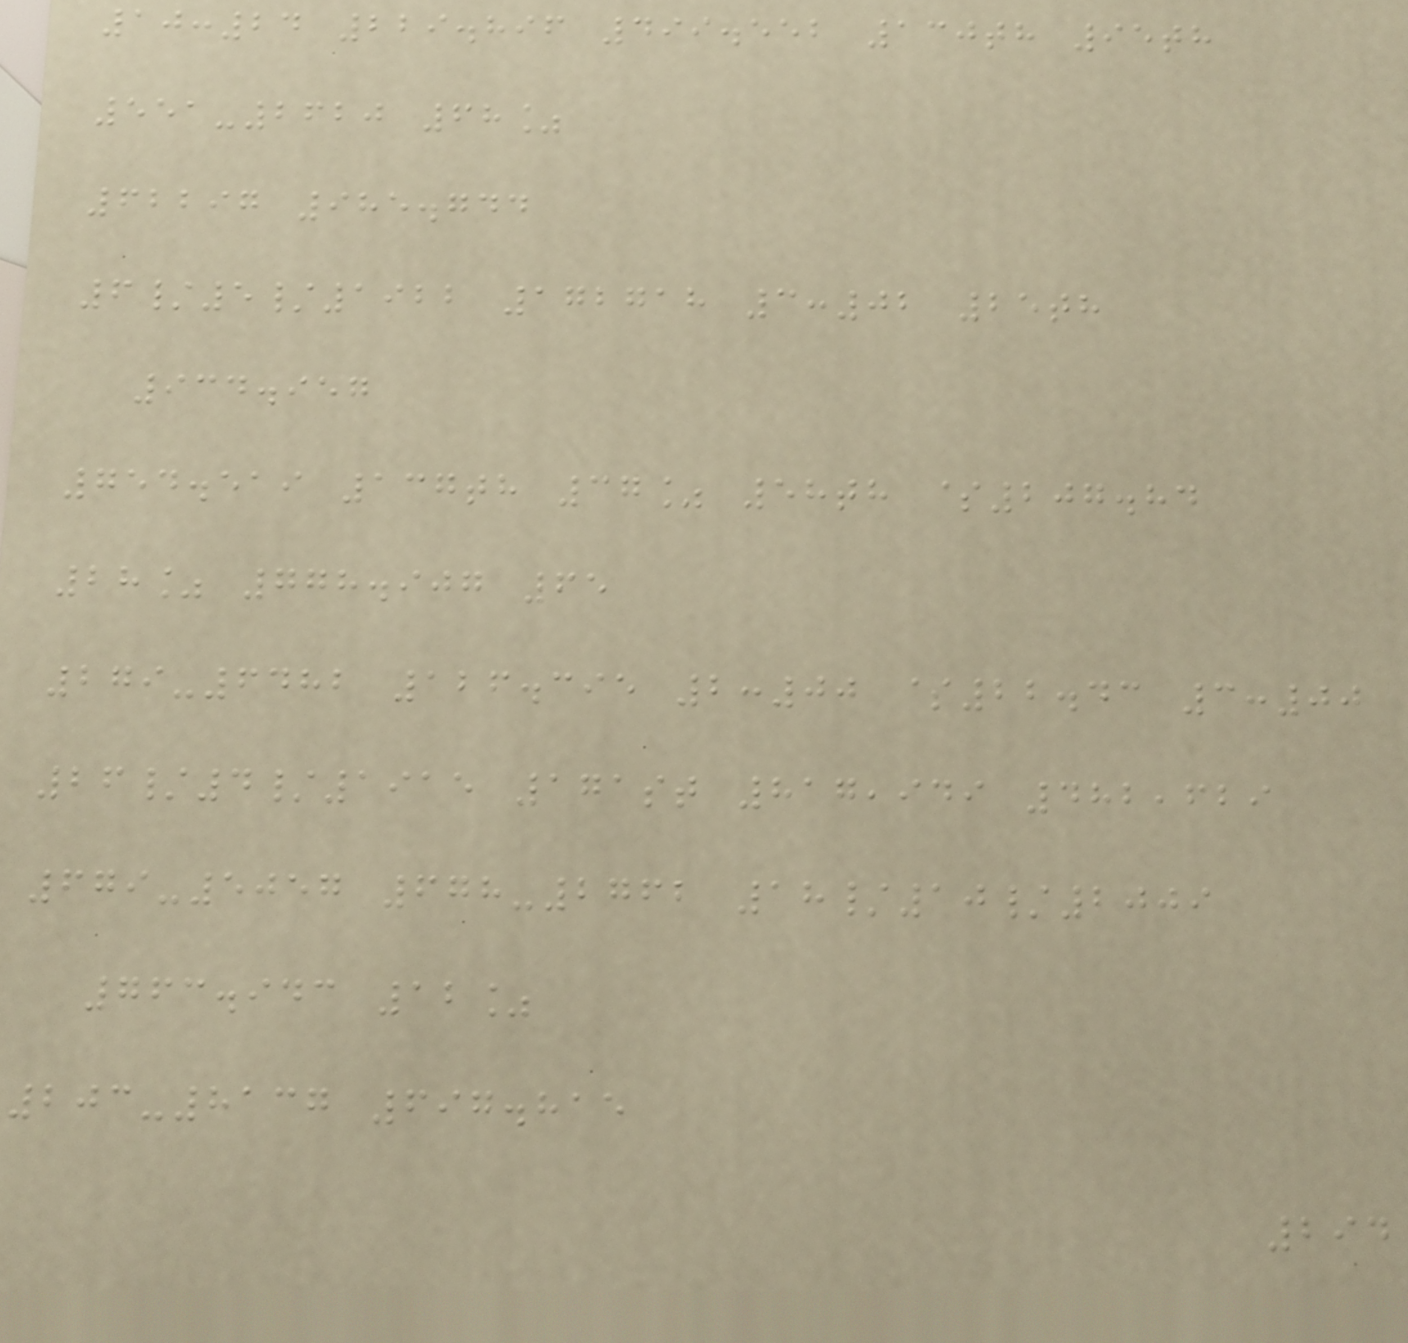10:24 229.896 499.552 130th 95th
551-2620 68%
62297 985.744
6/5/1922 172718 3:02 25th
934.957
754.519 137th 37% 58th $207.84
28% 778.907 65
279-6482 126.395 2:00 $22.43 3:00
26/4/1915 171st 817,949 482,629
679-5057 678-2762 18/10/2009
763.943 12%
203-8137 697.815
294
